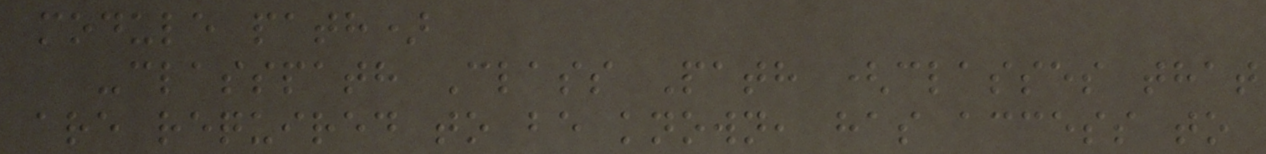module path)
-classpath Class Path (classes that
are required to be known, has access to
